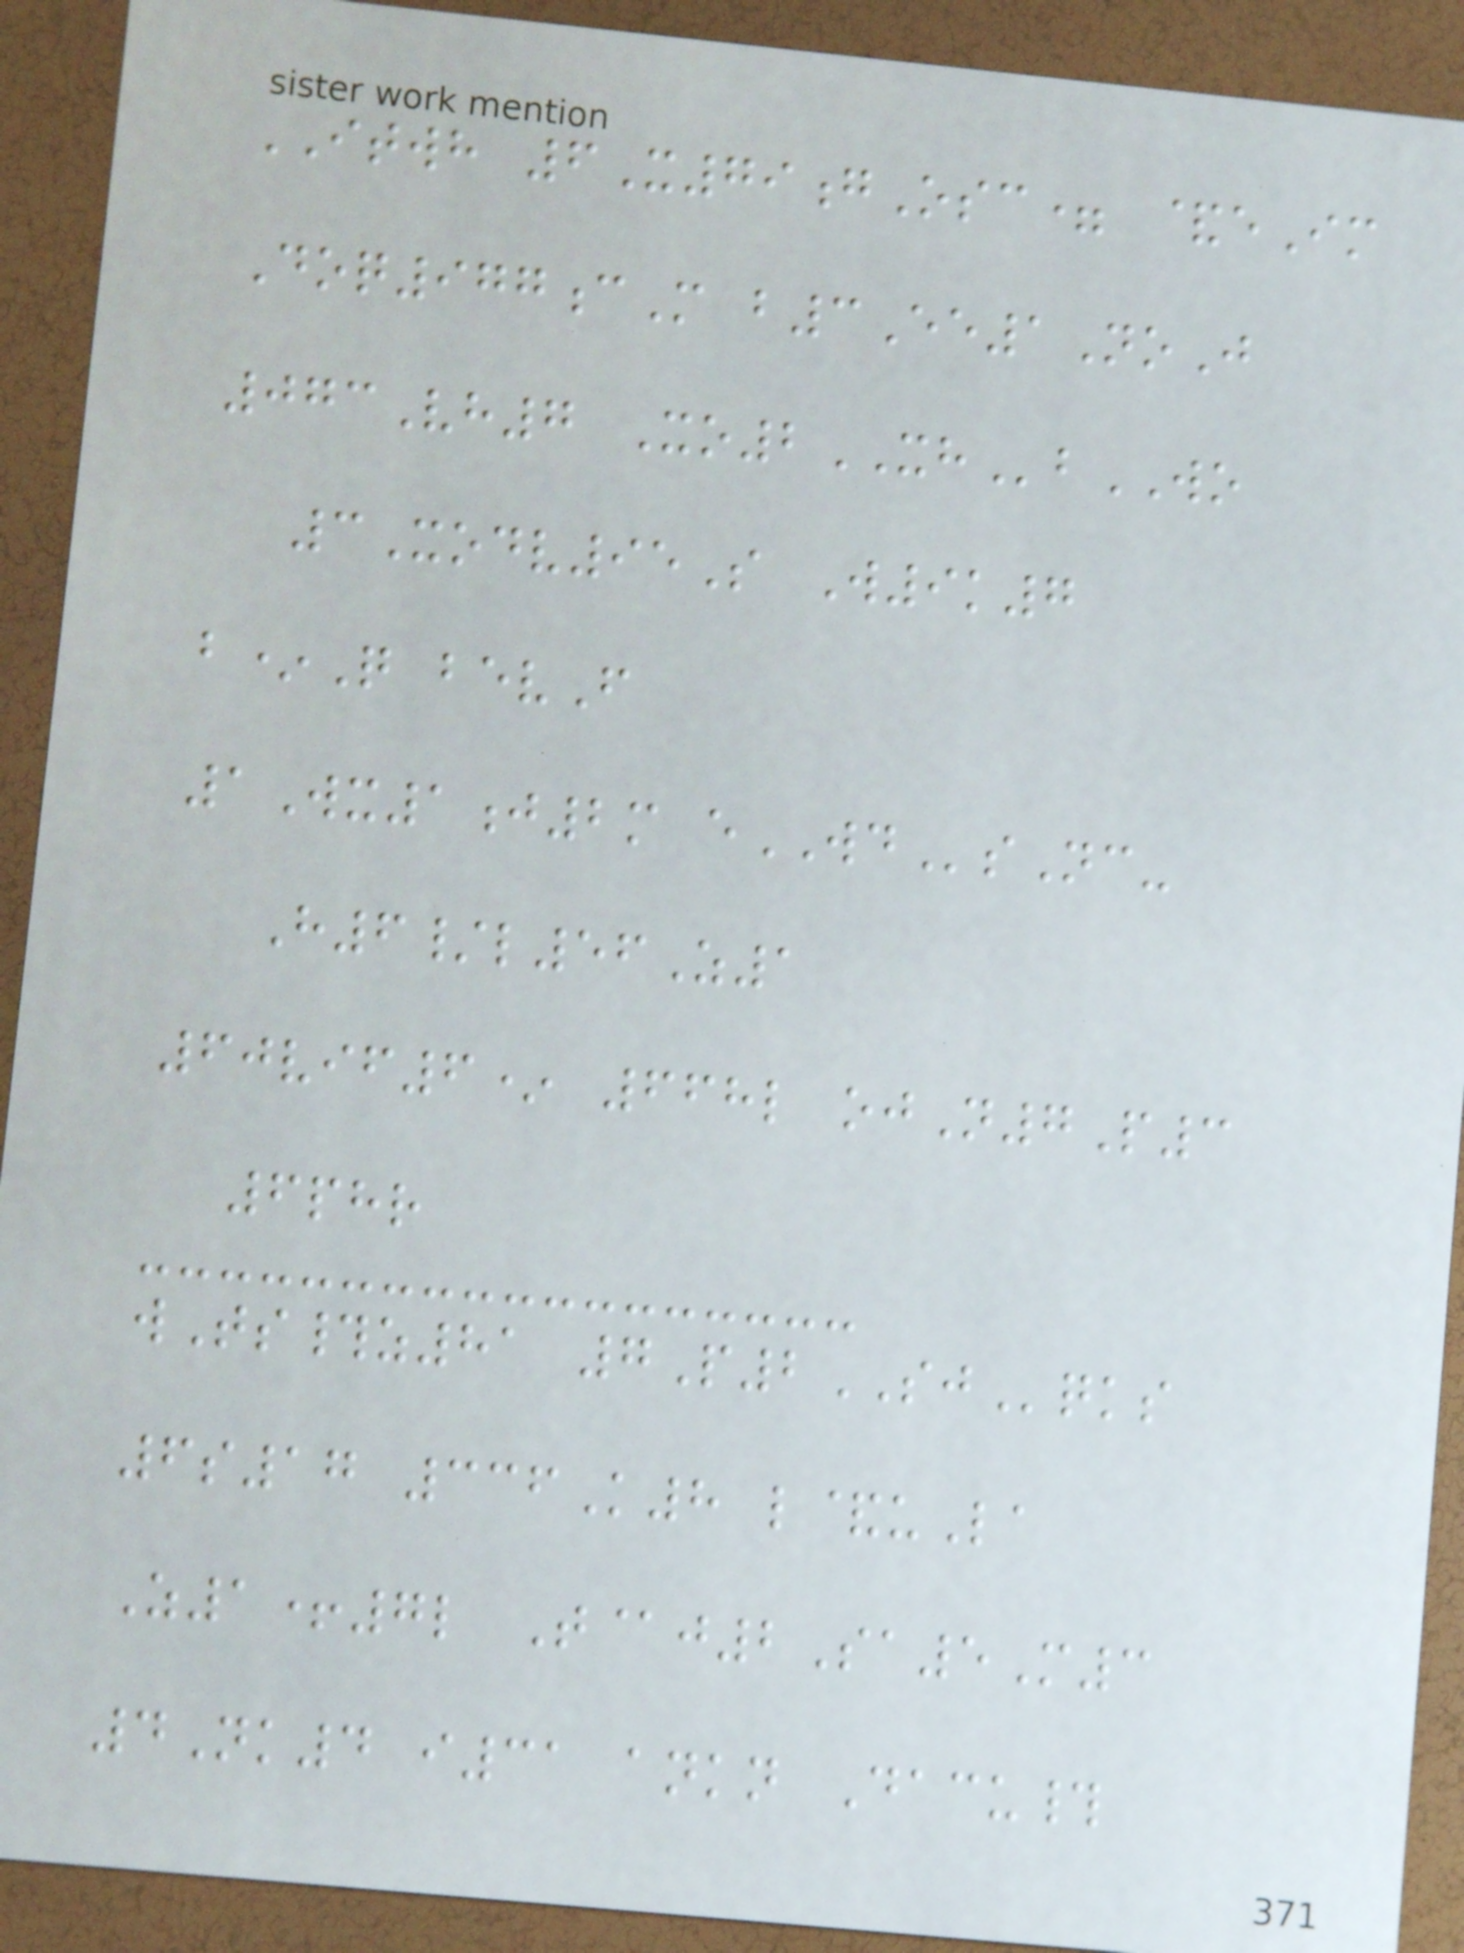ITWH 6X79gOsc= &eIm
Doq977cM b3Ee1NoJ
073Vh7 Xo2XHbWO
3Xodv95S W9k7
b*Q bevF
1Wx1j2m eWDsNc-
H6/l56Z1
60vif6* 668l ojN7P3
6phr
wTs#z81 7P2SJqks
6s17 336K8 l&uLa
Z1+7l T@j2Sa5M3
4Nk4 i31 ankn Dacu#
